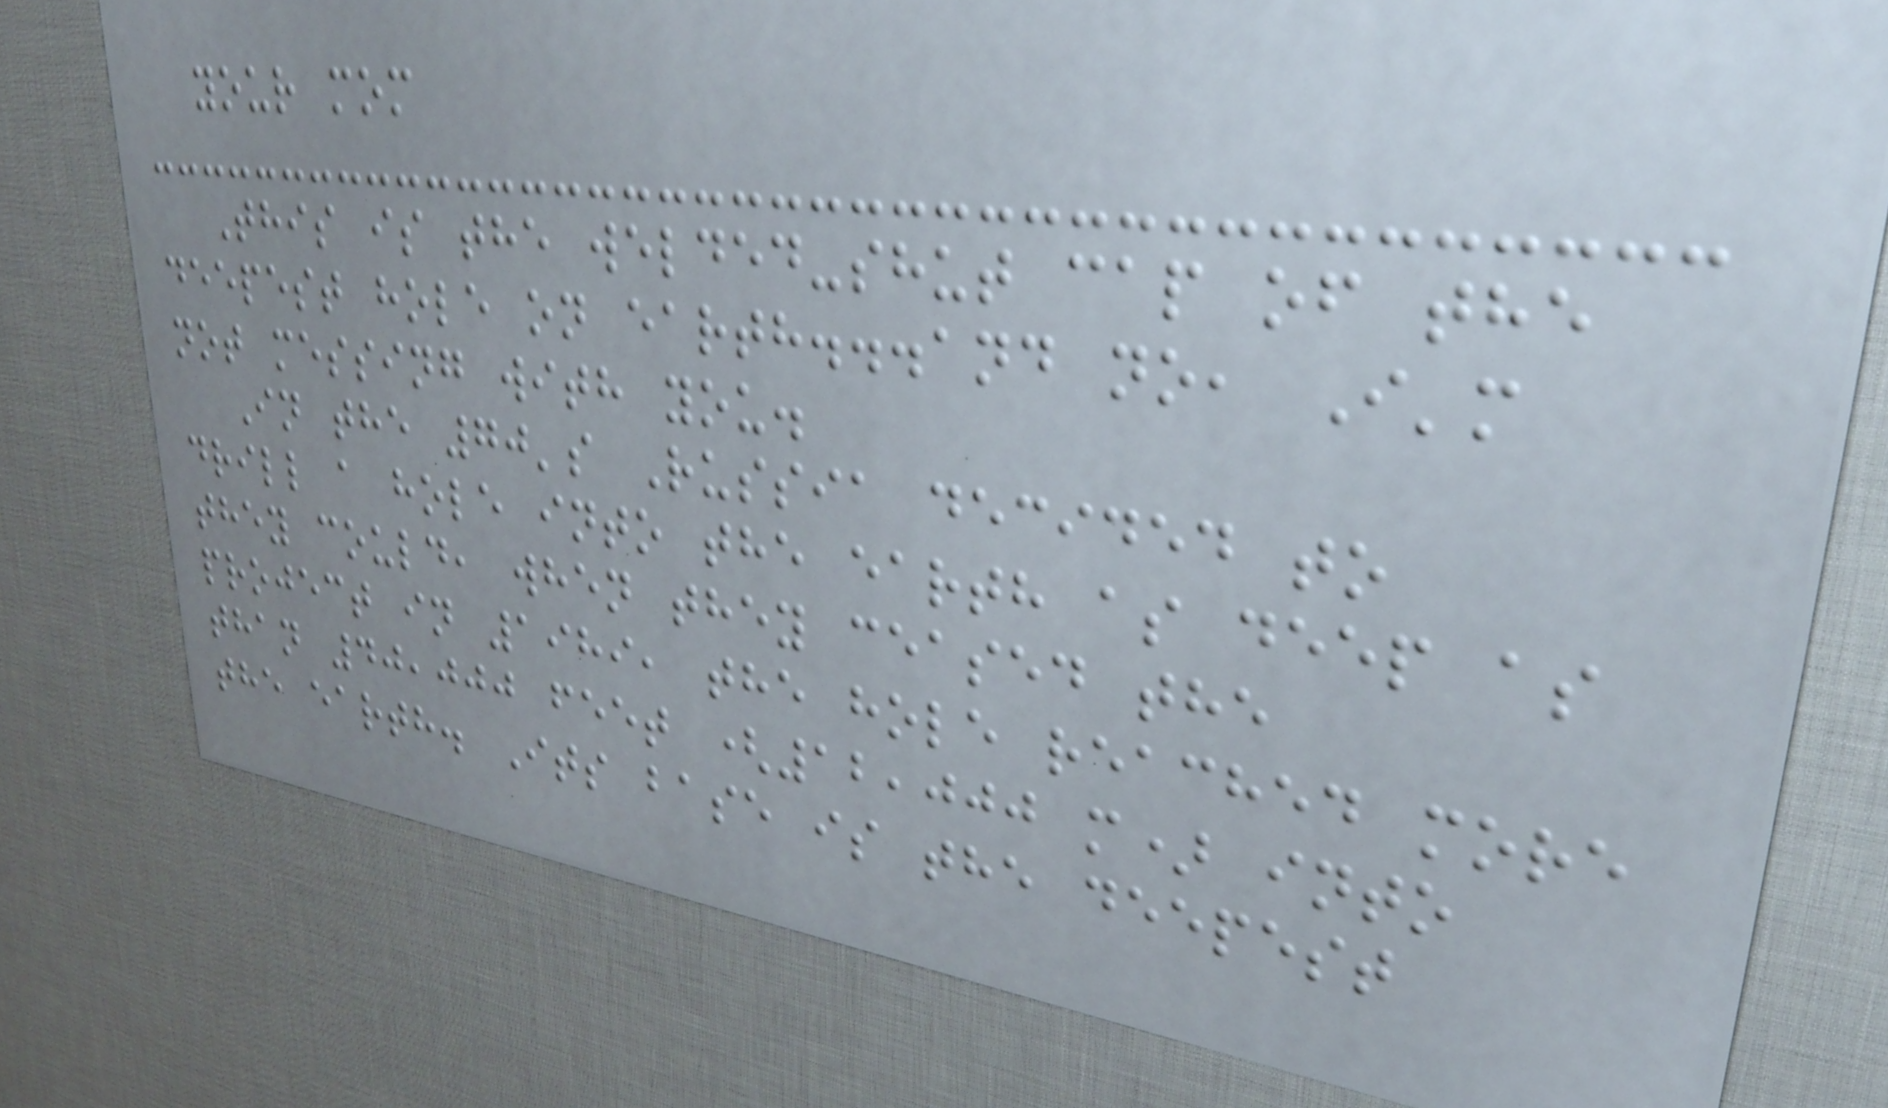your mom
This is the welded-shut cap of the
deepest hole on earth...and no, I'm
not messing with you.
In the 70's Russia decided to
drill a hole into the earth as deep as
they could, when they ceased the
project in 1989, the hole reached more
than 40,000 feet (12,000 m) into
the earth. Its base is the deepest
